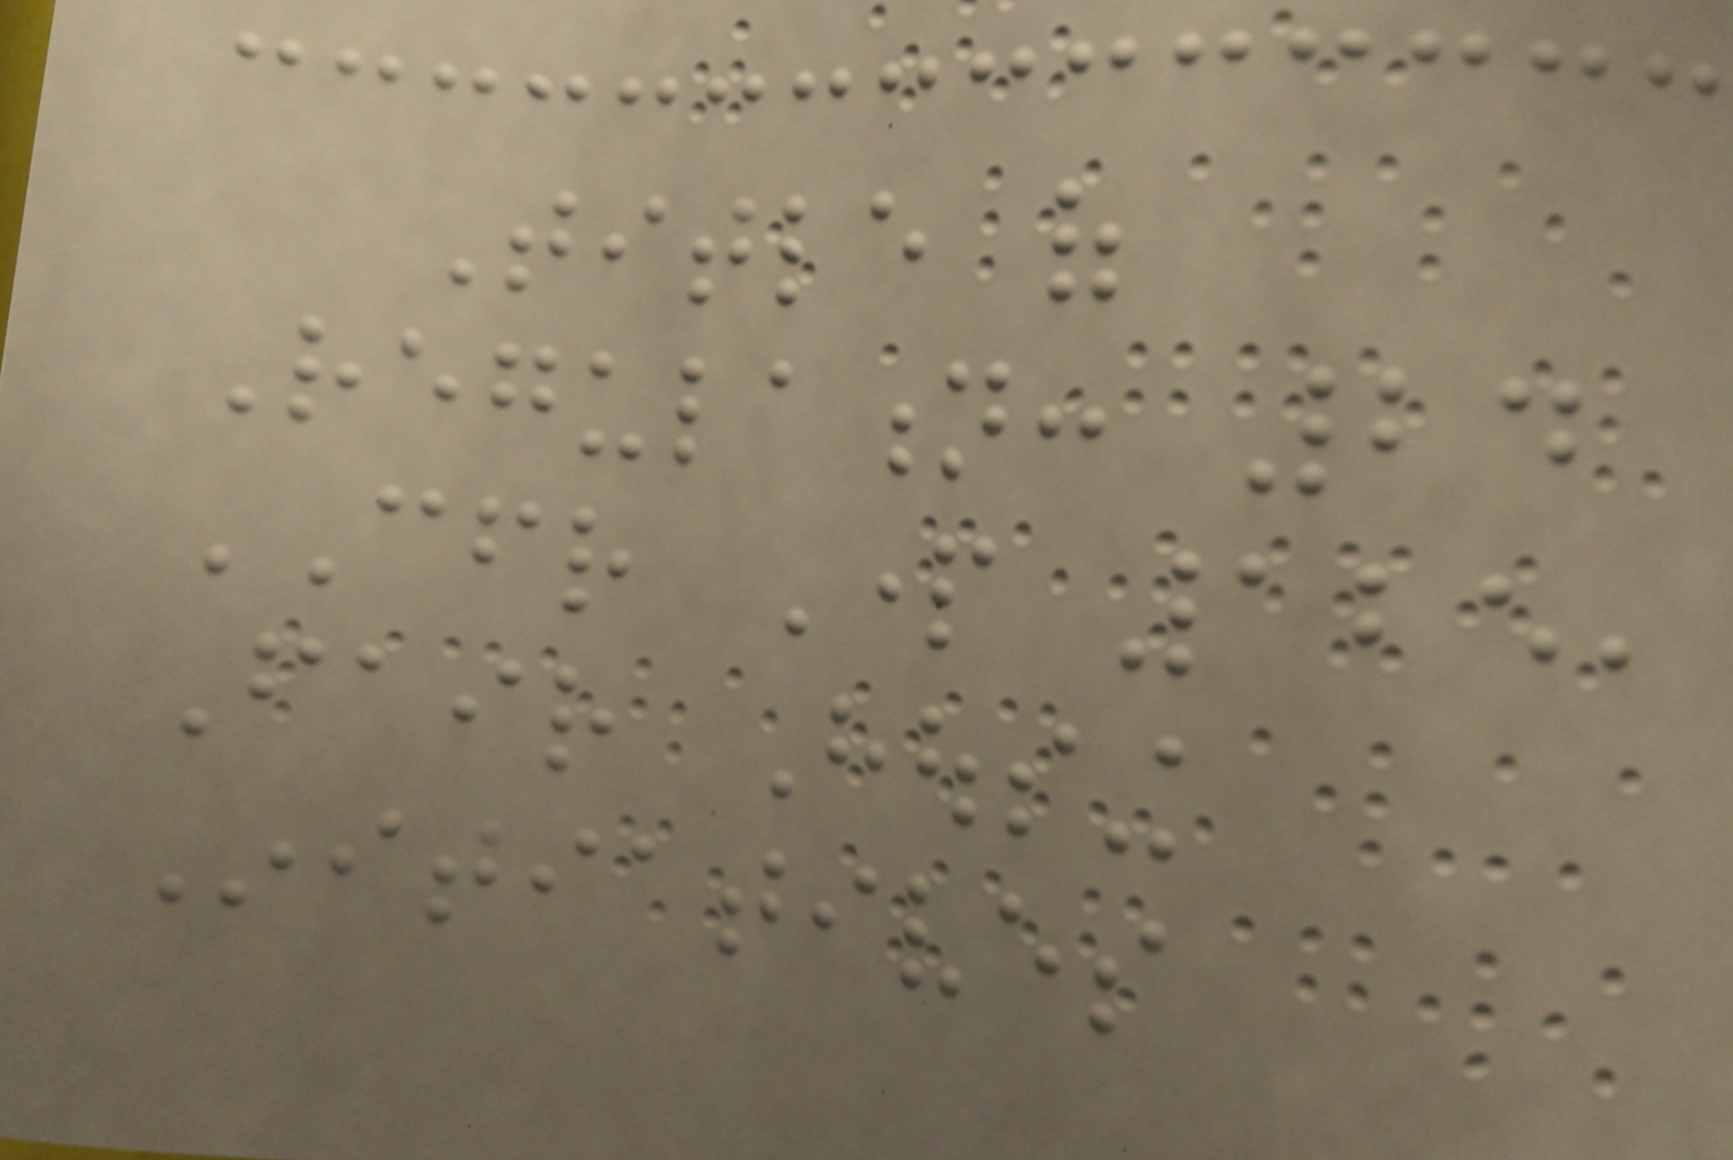Title of
Regulation: 24
CFR Part 125,
Fair Housing
Initiatives
